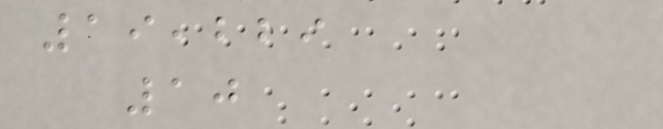19,229
10
